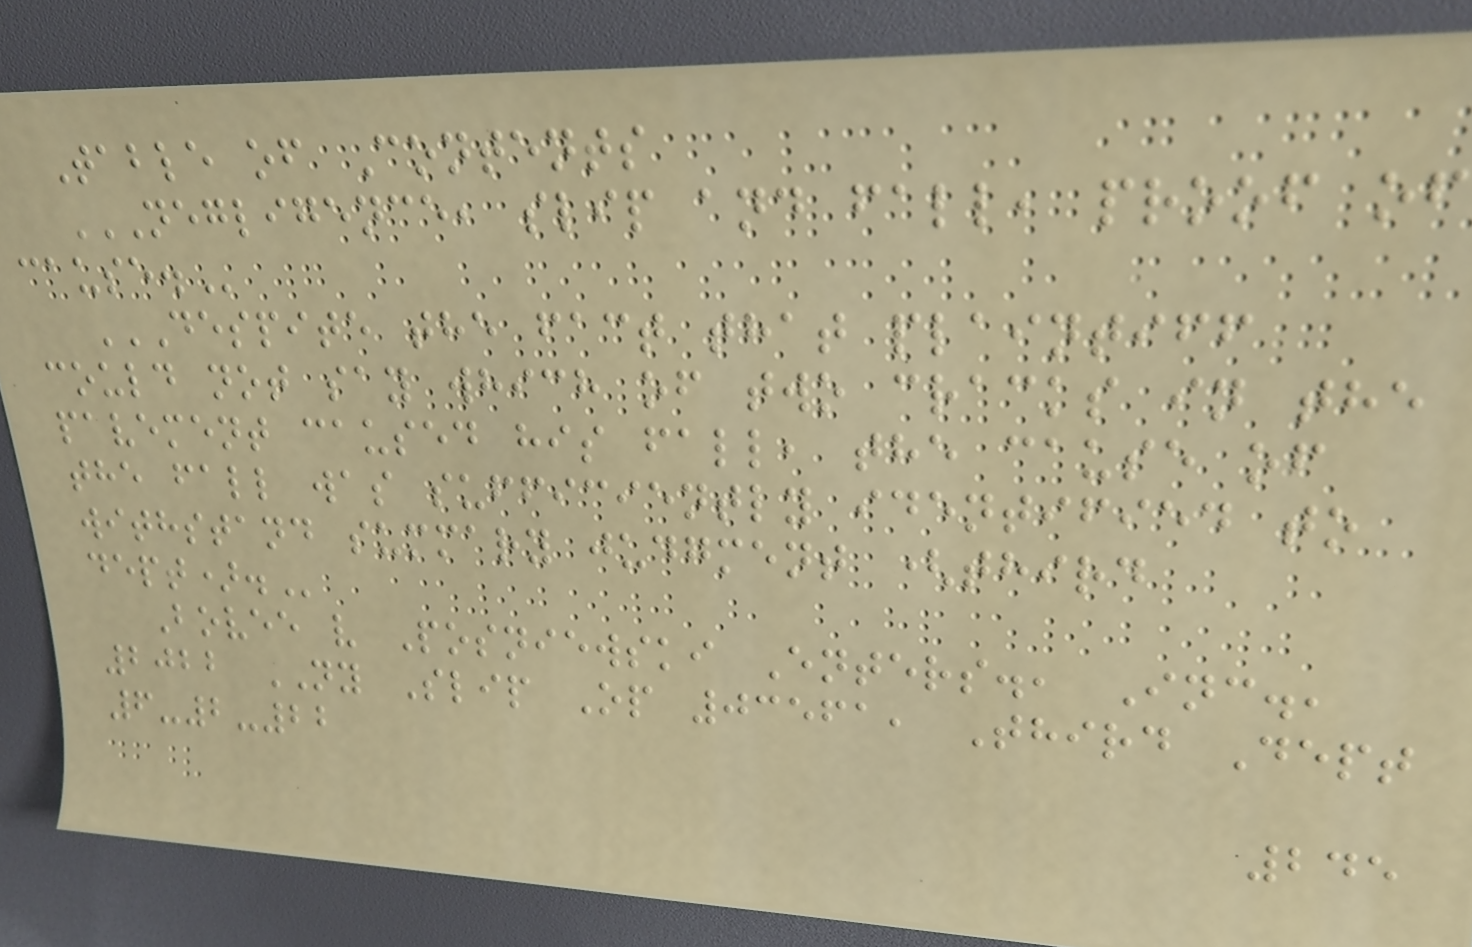Table of Contents
NEGLIGENCE, SLIP AND FALL, PROOF OF
CAUSE.
DESPITE THE FACT THAT PLAINTIFF
COULD NOT SAY WHICH OF TWO CRACKS IN THE
PAVEMENT CAUSED HIS FALL, THE CAUSE OF
THE FALL WAS SUFFICIENTLY IDENTIFIED TO
WITHSTAND SUMMARY JUDGMENT (THIRD
DEPT).
Bovee v Posniewski Enters., Inc.,
2022 NY Slip Op 03561, Third Dept
6-2-22
245
